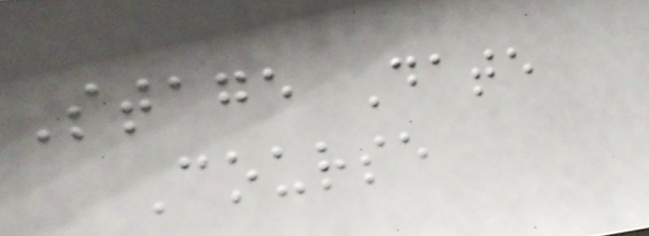Stage Date
Course
